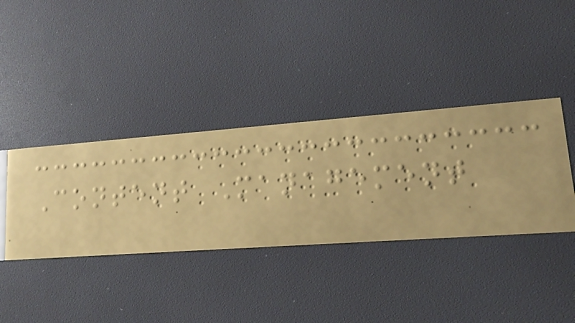Content Management
